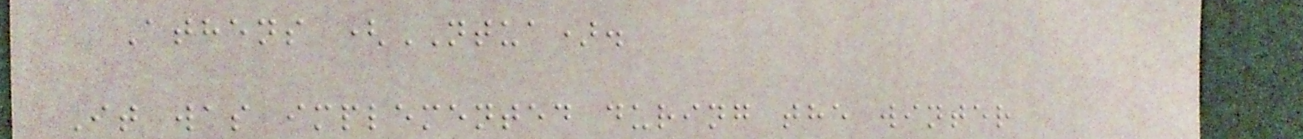Athens (NTUA).
It was implemented during the winter
